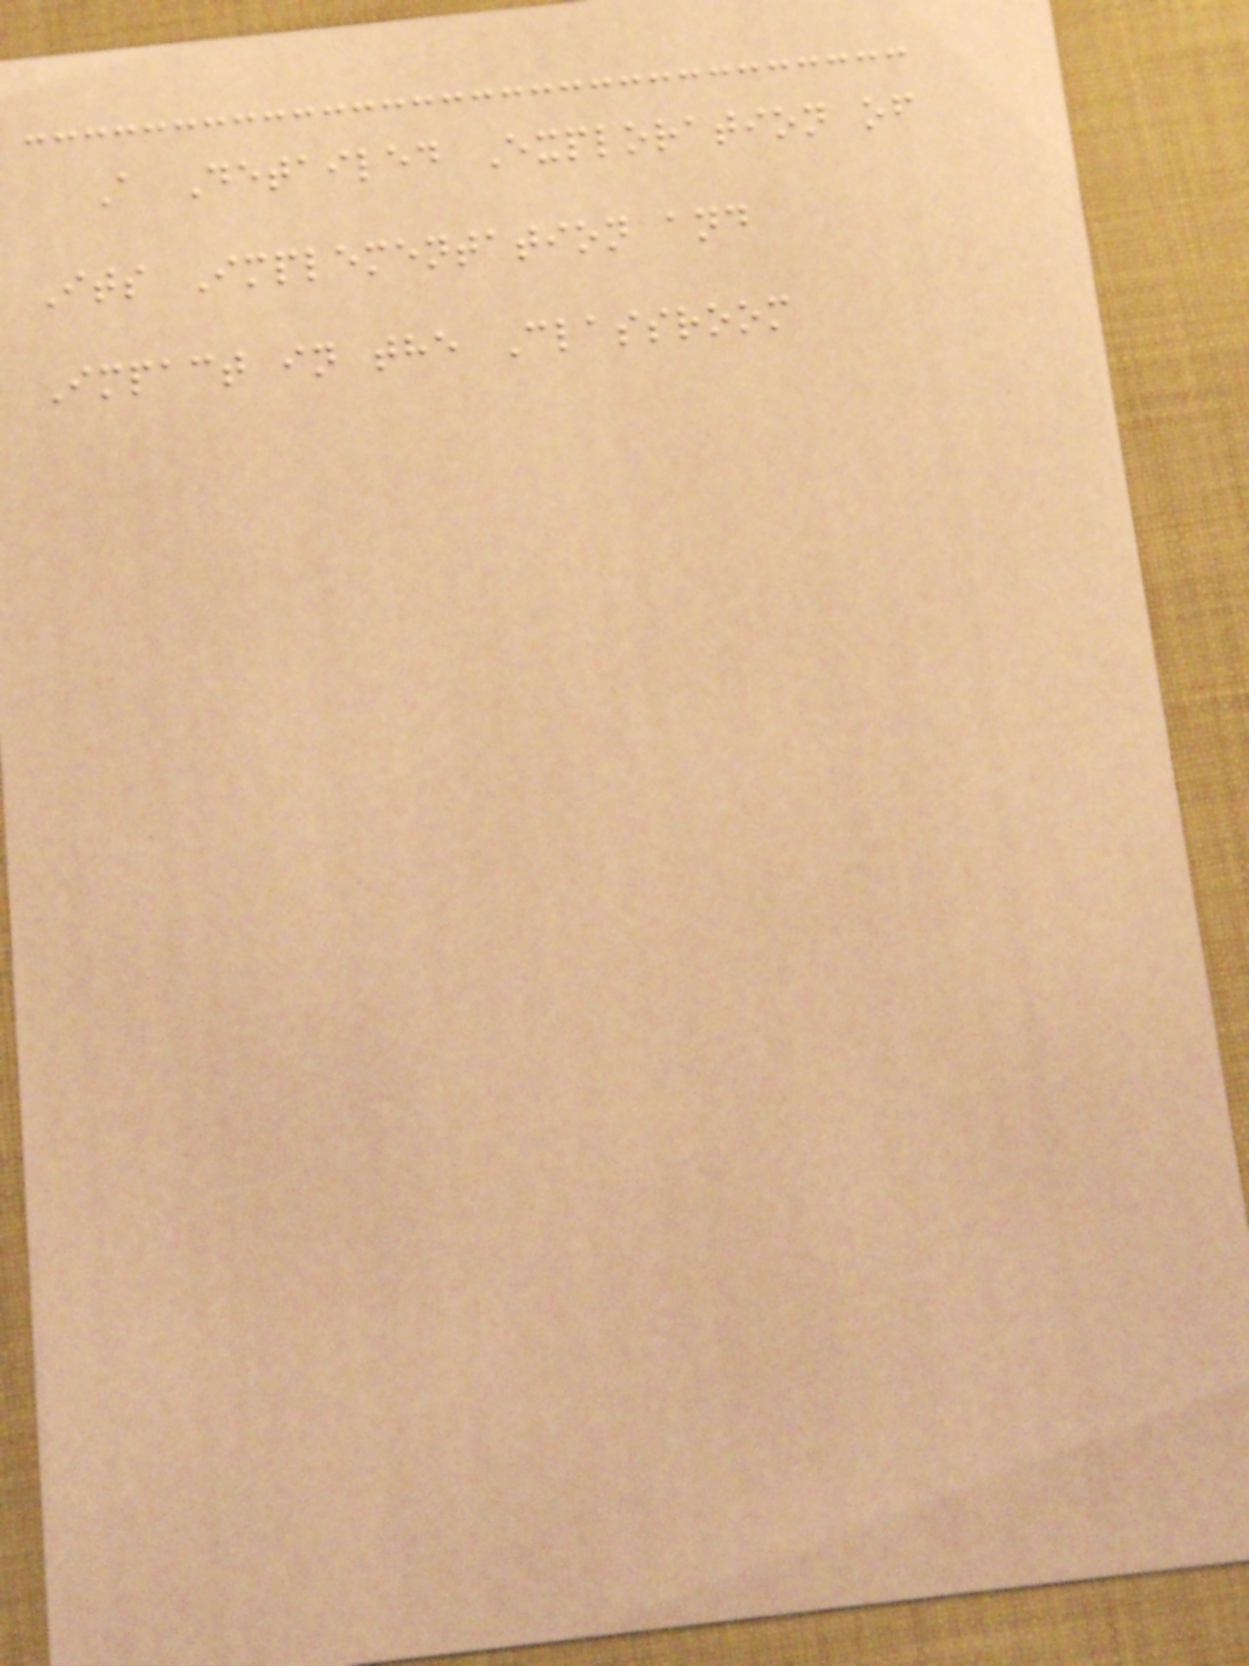A Detailed Exploration of
Its Implementation and
Impact in the Classroom
